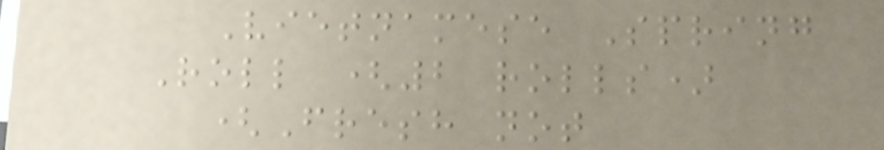Vietnamese Spring
Roll (2 rolls)
(Fresh not
